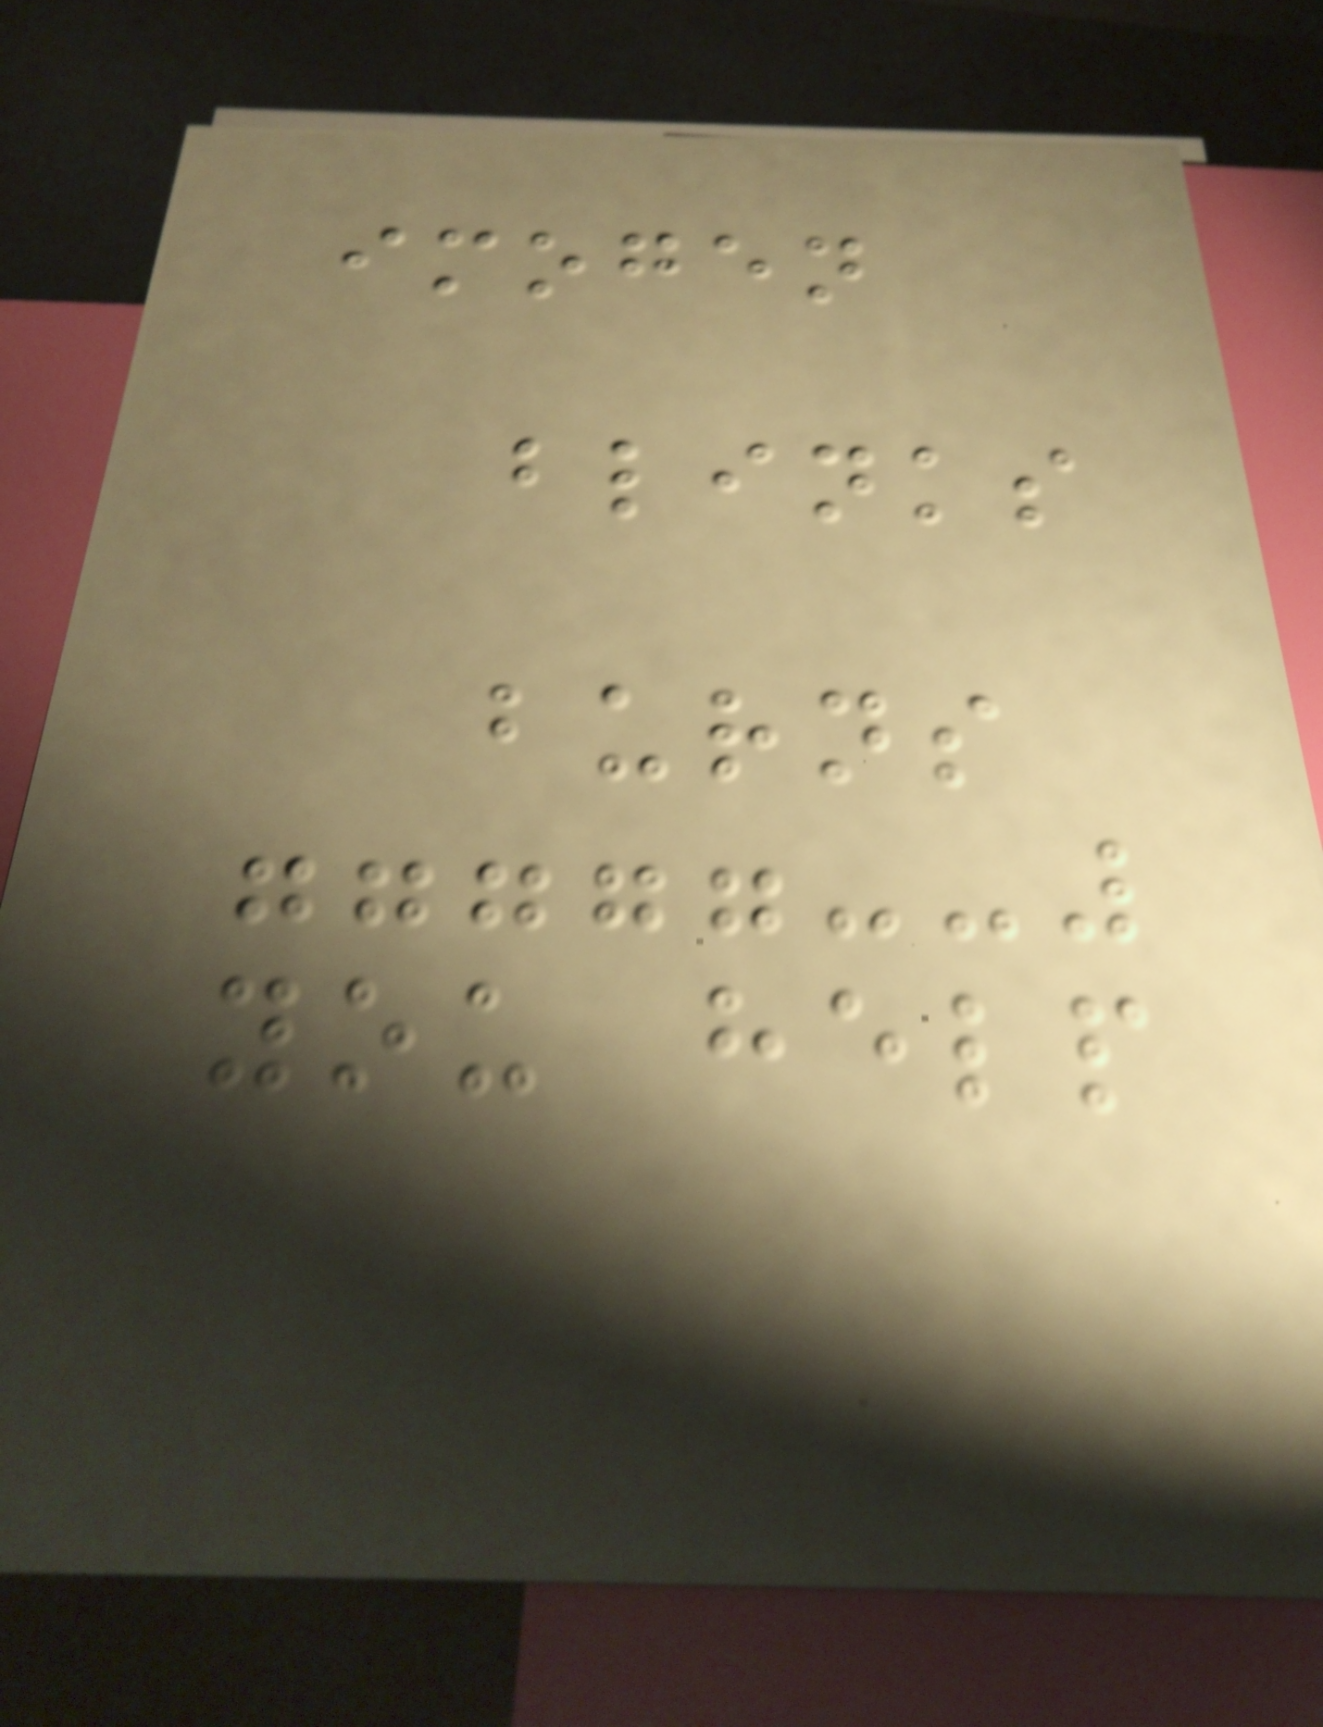imogen
blinks
burns
you help
